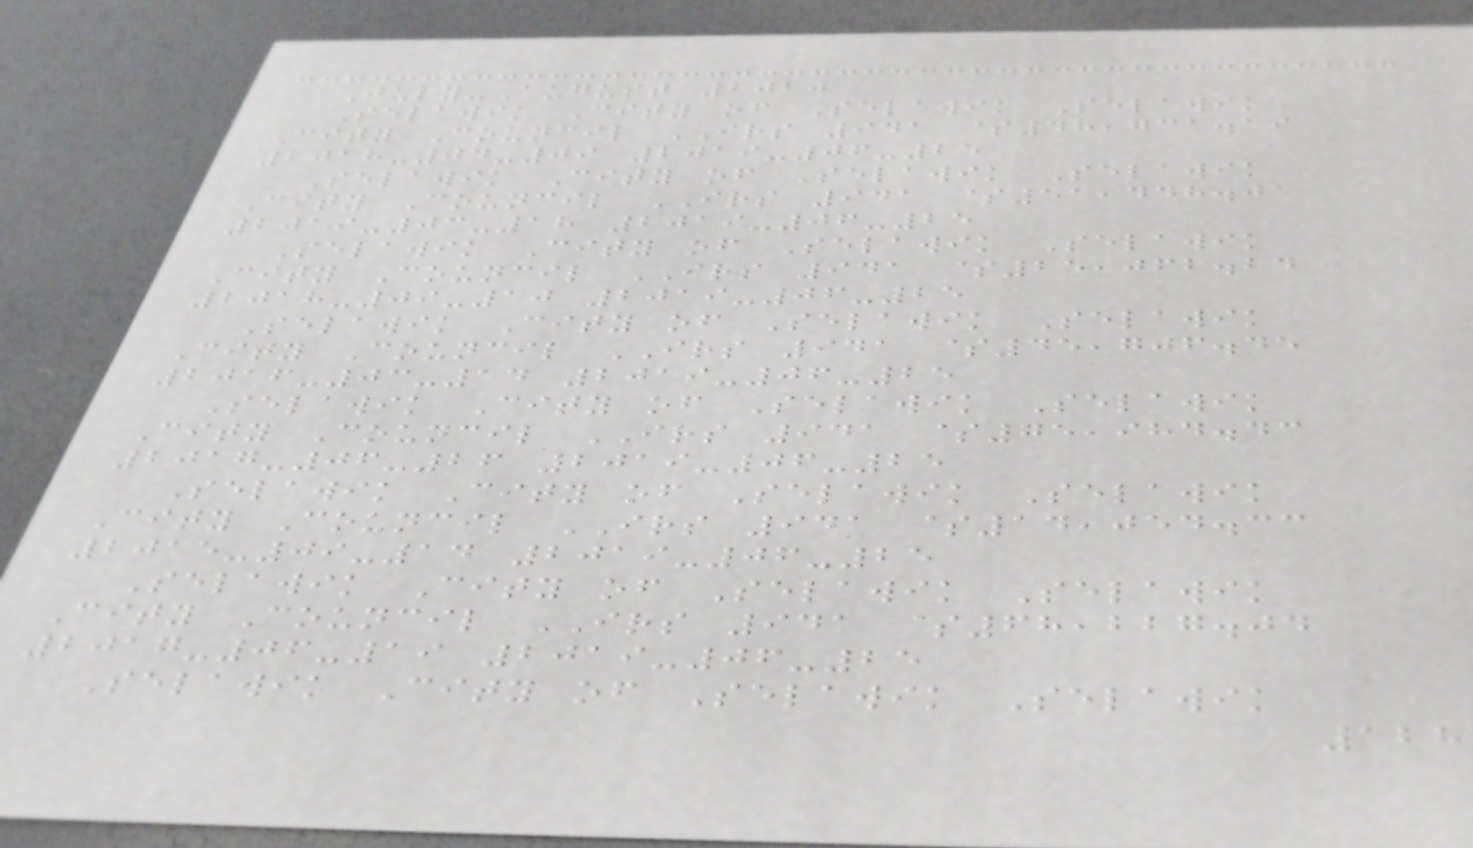July-August 2020
Selawik City of Selawik Selawik
City Council IRS 941 $48,731.19
2018-04-09 2019-06-25
Selawik City of Selawik Selawik
City Council IRS 941 $51,448.01
2019-03-18 2019-06-25
Selawik City of Selawik Selawik
City Council IRS 941 $25,062.24
2018-09-10 2019-06-25
Selawik City of Selawik Selawik
City Council IRS 941 $45,706.45
2016-03-14 2019-06-25
Selawik City of Selawik Selawik
City Council IRS 941 $75,984.43
2017-06-26 2019-06-25
Selawik City of Selawik Selawik
City Council IRS 941 $14,054.33
2015-09-14 2019-06-25
Selawik City of Selawik Selawik
City Council IRS 941 $68,227.04
2017-06-19 2019-06-25
Selawik City of Selawik Selawik
128
